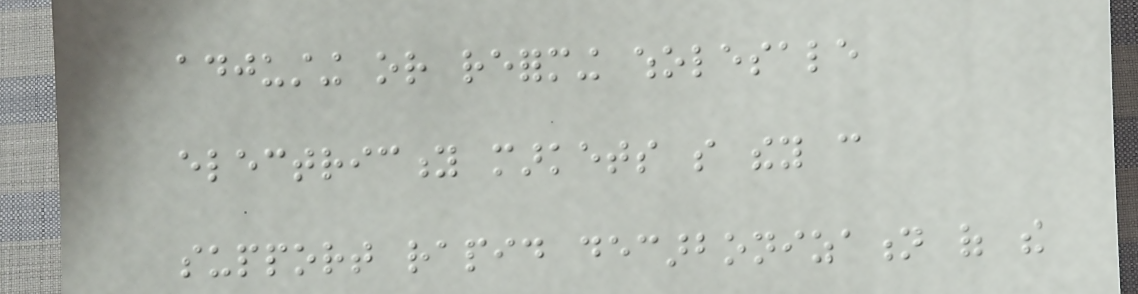adjusting or reforming wholesale
electricity markets so they can
support rapid decarbonization of the
